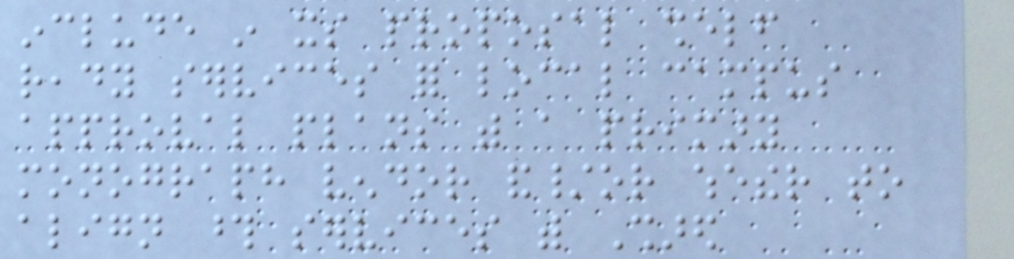include in its proposal shelf
ready services for local campus
approval plans with a primary
monograph vendor and/or whether to
align those services with Shared
